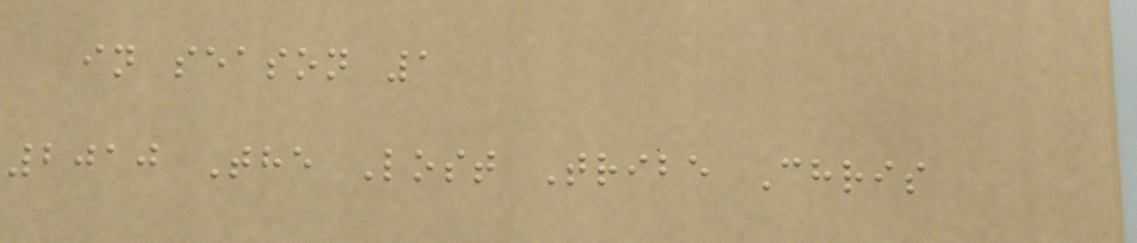in season 1
2010 The Lost Tribe Chris
